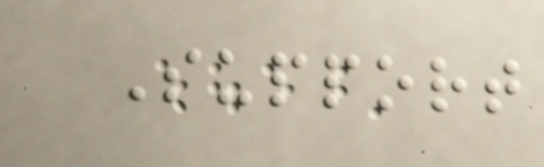Support
